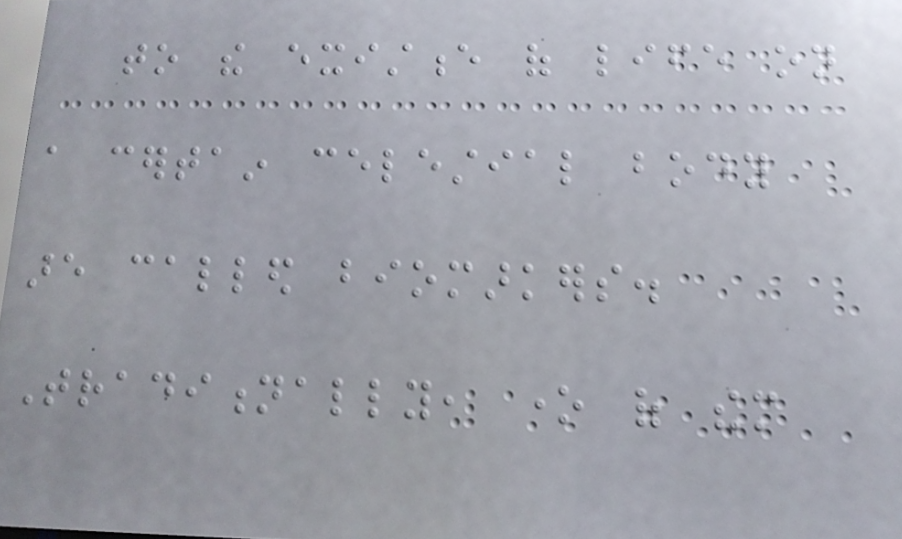to the existence of life on
a certain celestial body
are called biomarkers.
Traditionally, one of them
